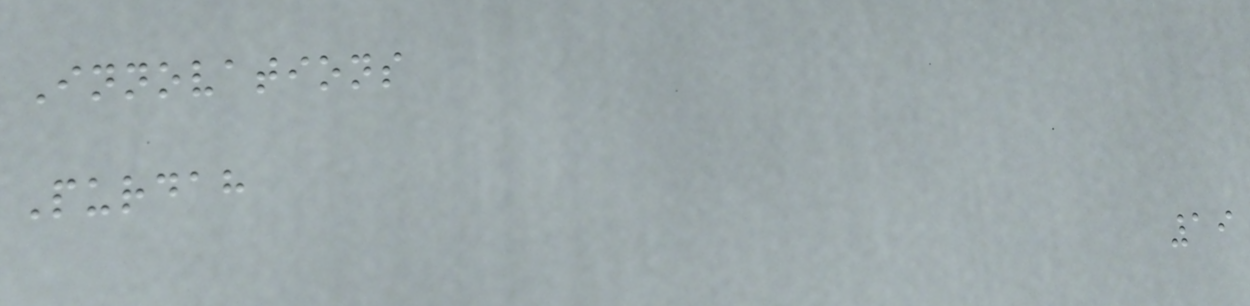Innovations
Purdah
19
